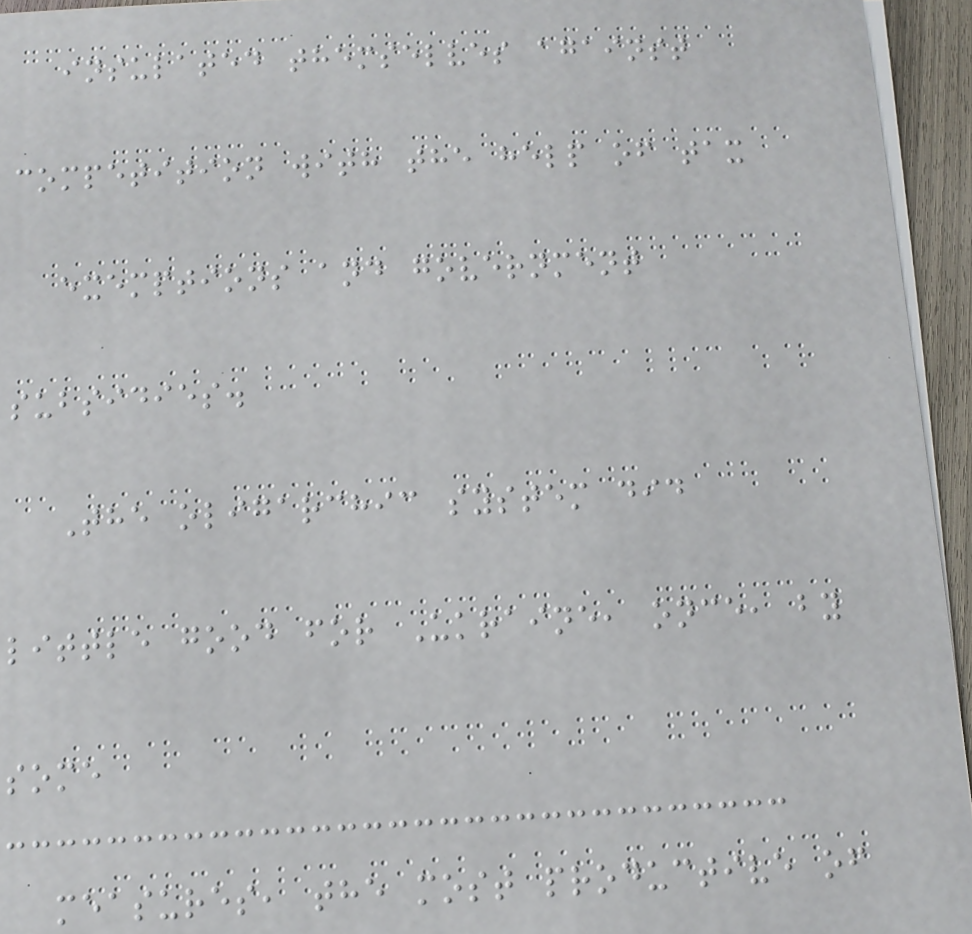insulated themselves against
competition with the help of tax
exemptions and government
subsidies.
The oligarchic system did
little good for Ukraine, once, by
some
measures, the most productive of
